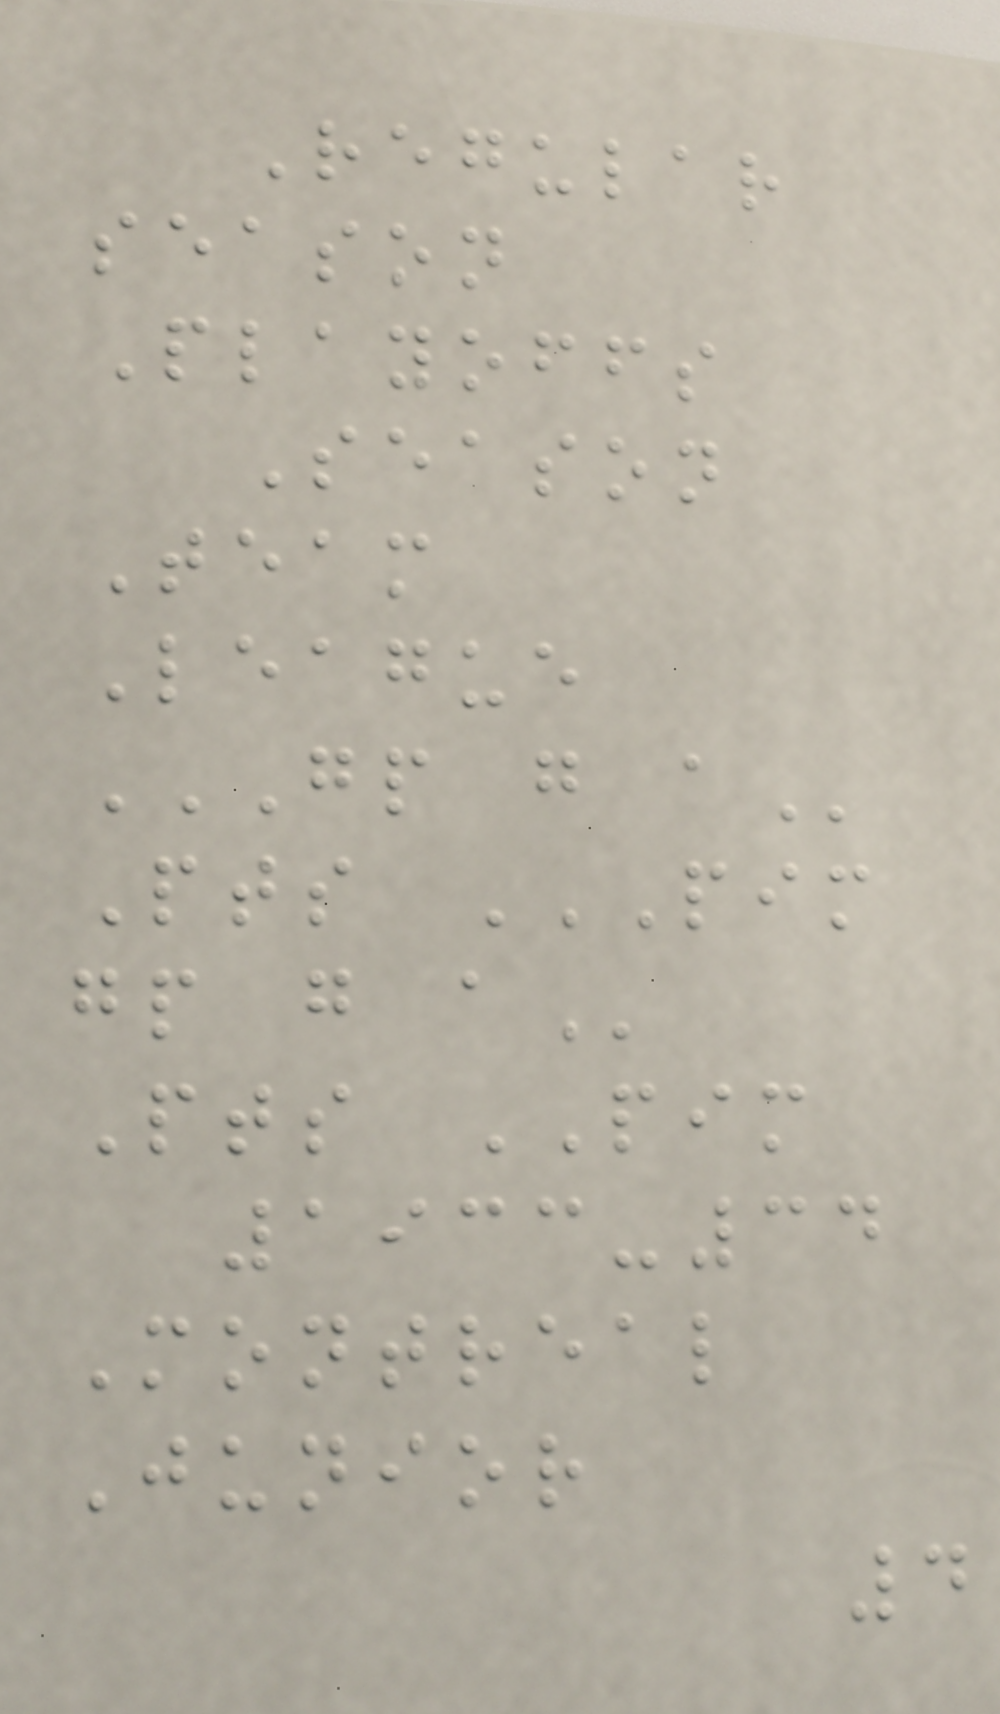Regular
season
Playoffs
Season
Team
League
GP G A
Pts PIM
GP G A
Pts PIM
1933-34
Montreal
Junior
4
